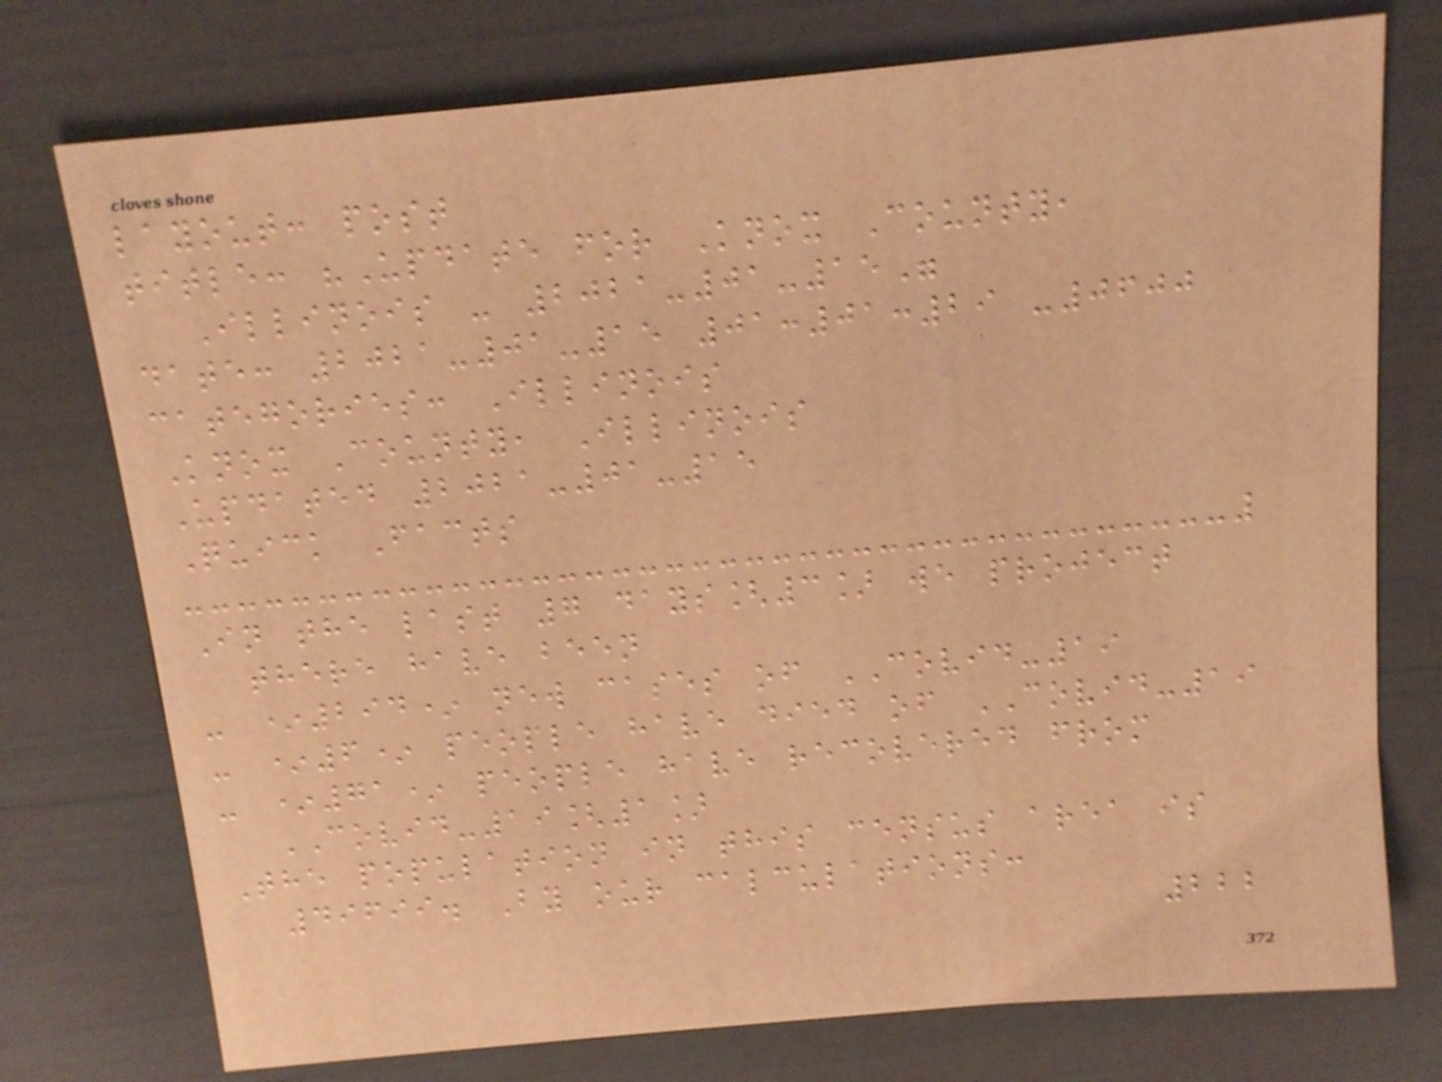layout: post
title: "Update for Knox County,
Illinois - 2021-01-15"
date: 2021-01-15 01:01:29 -0600
categories: Illinois
Knox County, Illinois
Updated 2021-01-15
Quick Facts
In the last 7 days[3] we project
there have been
- *294* new cases of COVID-19
- *6* people have died of COVID-19
- *71* people have recovered from
COVID-19[1]
The population in this census area is
49699. By our calculations:
222
